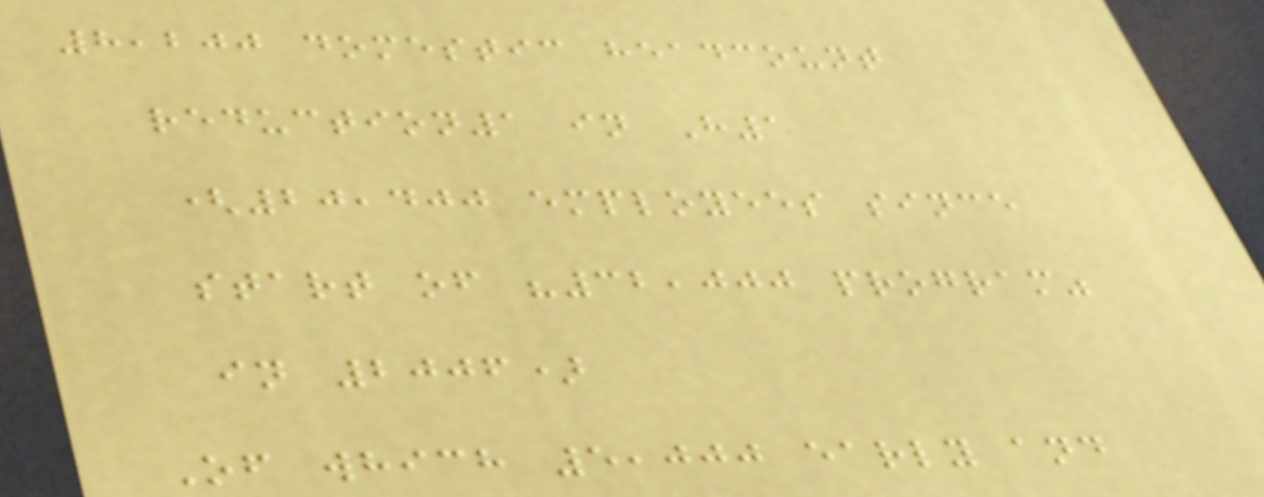8,200 domestic headcount
reduction1 in H1
(20,400 employees since
start of "32,000 program"
in 2006)
Of which 5,000 early and
